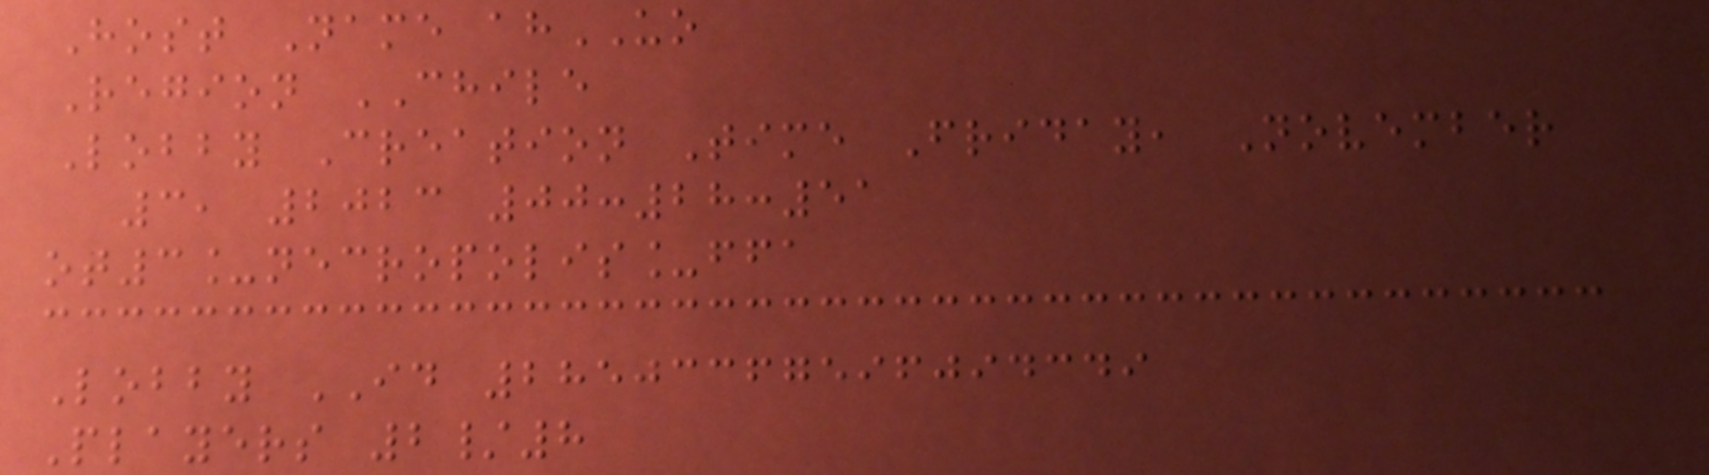Host Name ahUO
Region CHILE
Lobby Creation Time Friday, November
3, 2023 00:28:51
ot3_necropolis_ffa
Lobby ID 28503367596094349
Players 2/8
